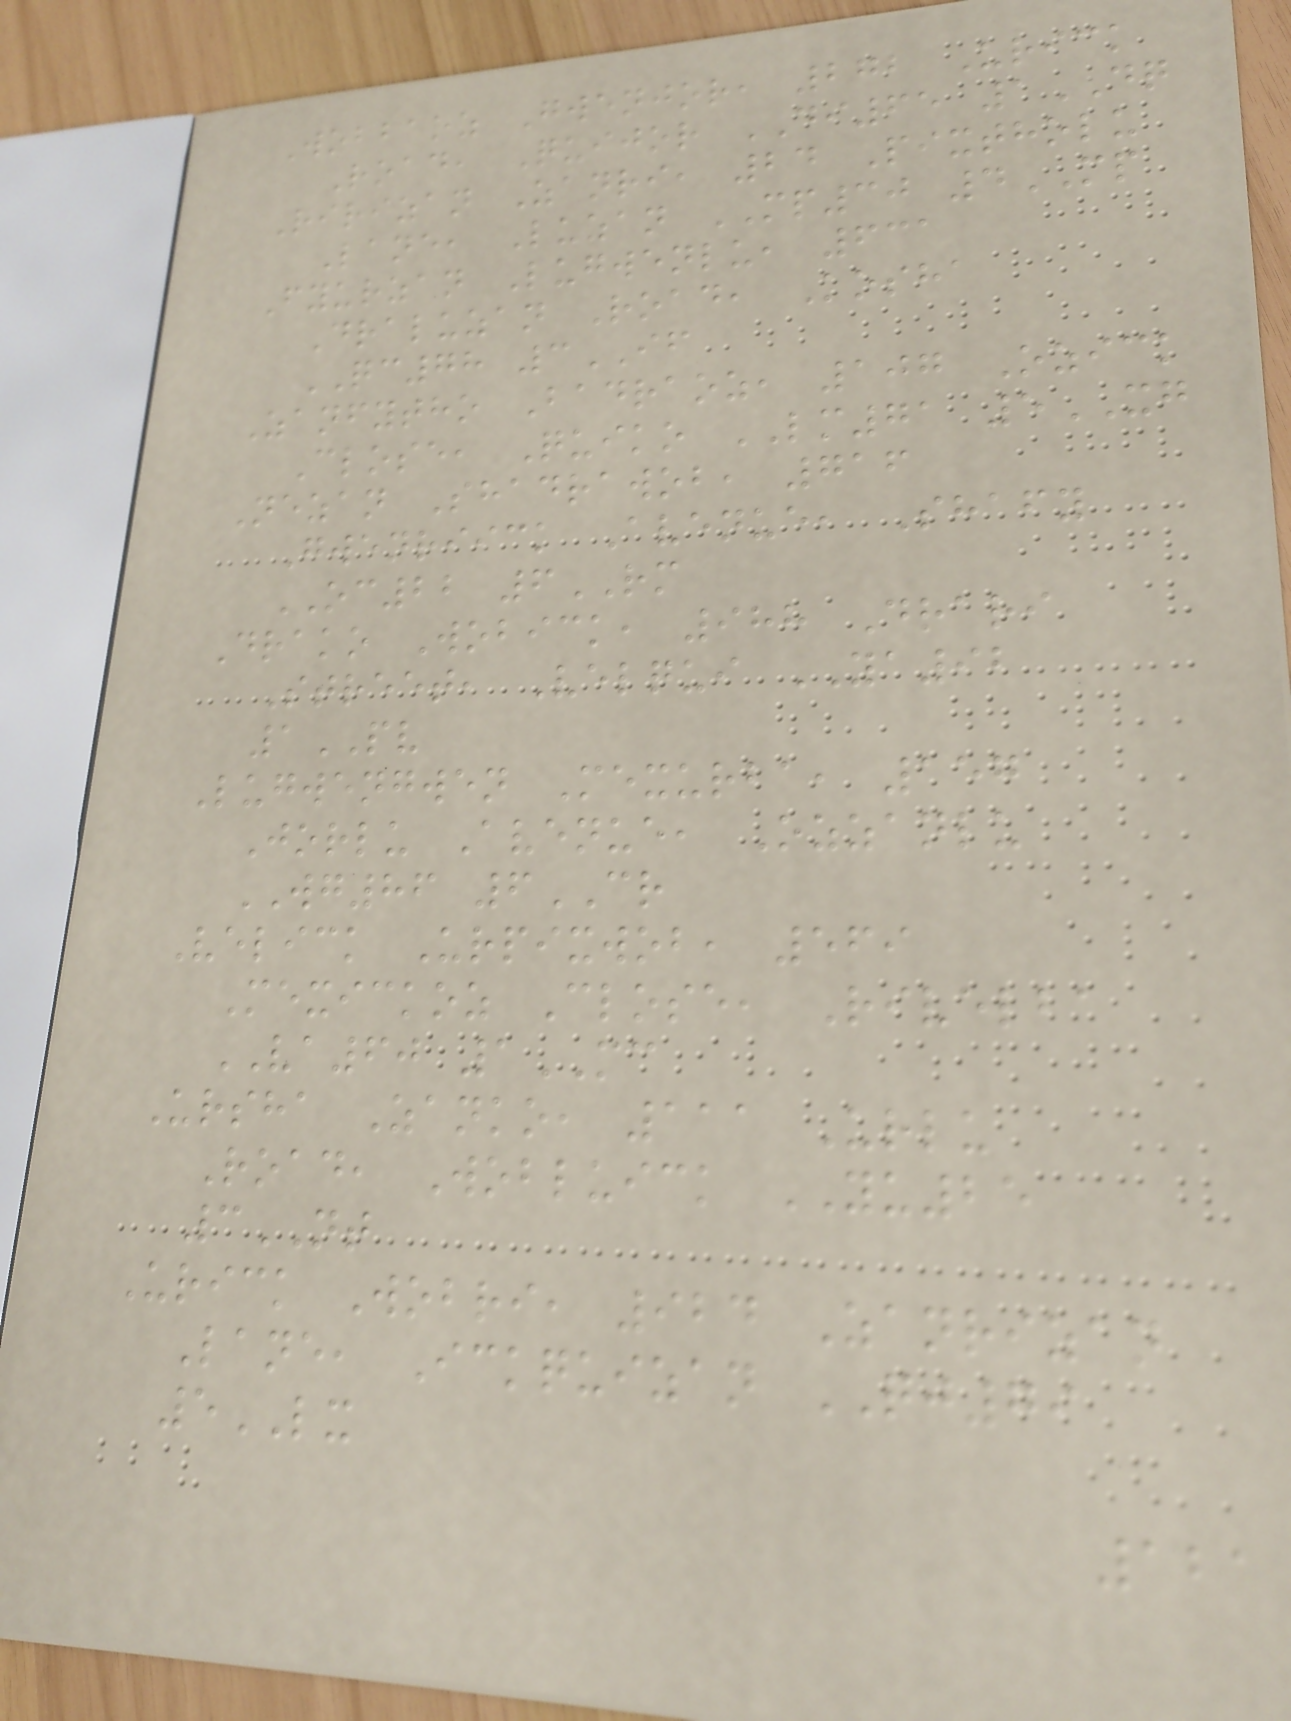Wobbaoz Gwenjor, 272 Urick
Road, Quijor DI65 1DQ
Ririzan Zanri, 24 Pixtholu
Lane, Luzan MP30 4MP
Fyurzan Lugwenlu, 631
Draluzan Road, Kosha
QC78 3IF
Zanfytho Badraoz, 107 Ozick
Close, Quiko LM71 5XG
Nezan Shadrawob, 716
Gwenriick Avenue, Shafy
OC22 6RM
Drako Wobick, 988 Drari
Street, Velqui YA92
1PV
Lugwengwen Mexurba, 157
Jorlu Avenue, Ozzanlu
WG86 6CR
Velick Urpixwob, 569
Mexickoz Close, Rivelba
VA60 1MC
Ursha Zanko, 111 Urlu
Road, Wobluick YU25
3NT
Urick Wobri, 924 Zanrizan
Lane, Ickquizan QJ79
5LX
121
